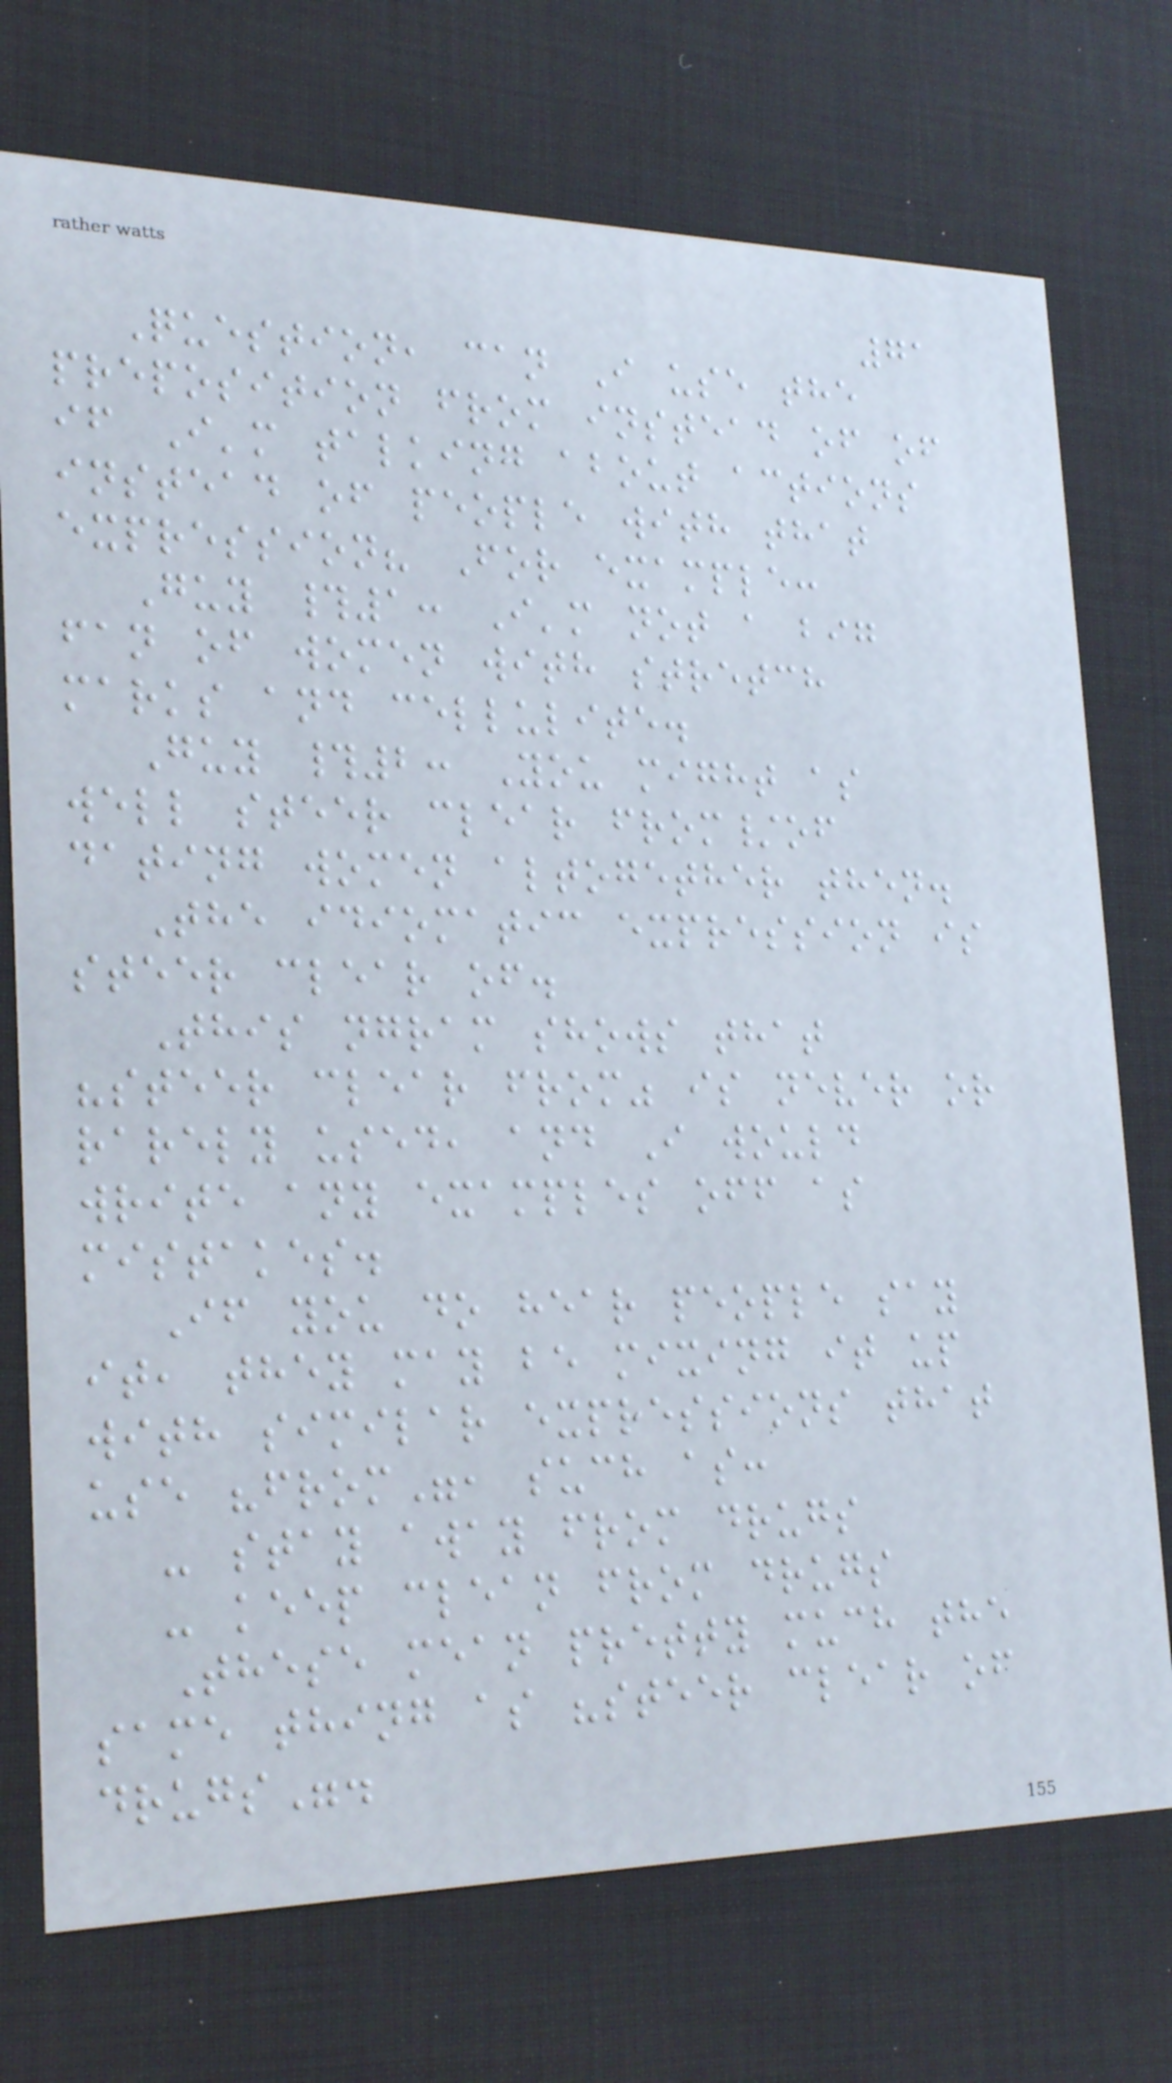71
Question, can I use the
preposition from instead of of
if I'm talking about actions
instead of people with that
expression? For example:
Guy #1: I'm not a big
fan of women with stretch
marks and cellulite.
Guy #2: You might as
well steer clear from/of
dating women altogether then.
The idiomatic expression is
steer clear of.
This ngram shows that
"steer clear from" is never or
rarely used, and I would
write any examples off as
mistakes.
If you do hear people say
it, they may be mixing it up
with similar expressions that
use "from", such as:
- stay away from drugs
- keep clean from drugs
These mean pretty much the
same thing as "steer clear of
drugs".
